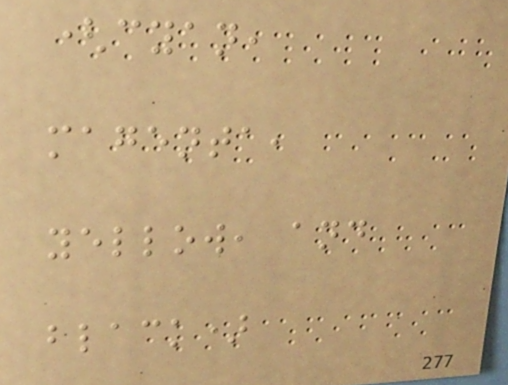(cyan,
magenta,
yellow, and
black)
